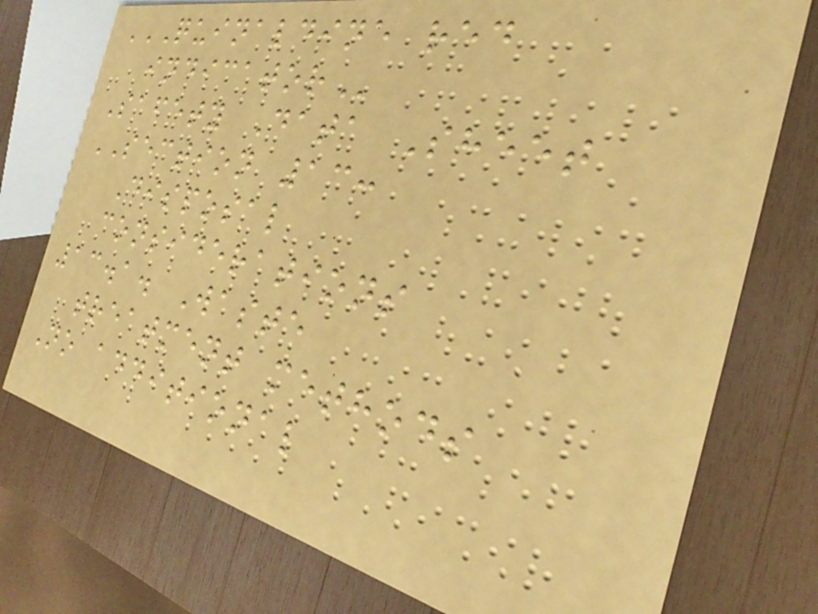QUINALDINE RED
INDICATOR
Safety Data Sheet
SECTION 13:
Disposal
considerations
13.1. Waste
treatment methods
No additional
